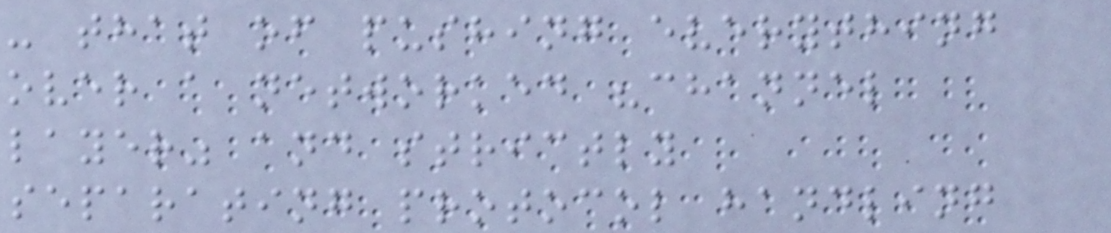- that of pushing everything
over a networked "channel
layer" and strictly
separating protocol handling
